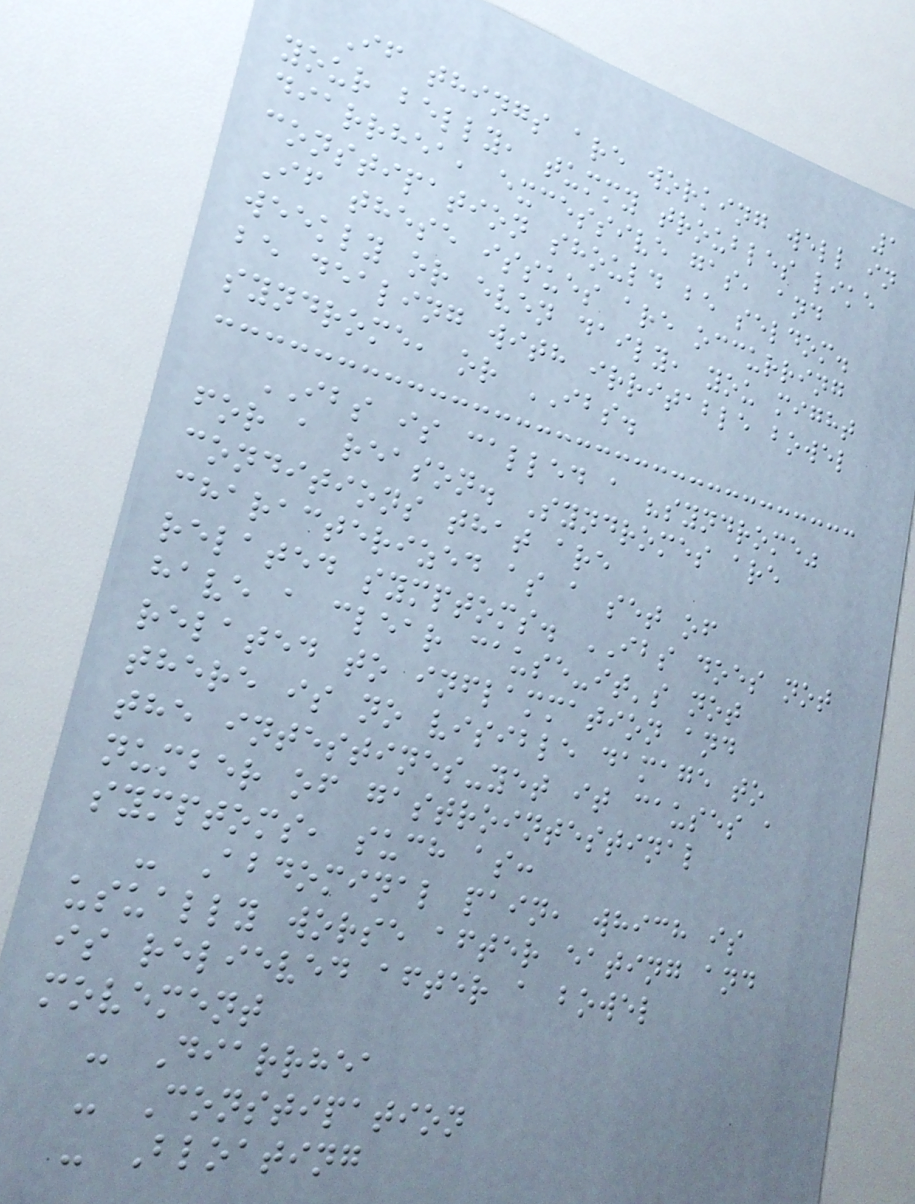1
If things are working well in
your belly, tummy troubles like
diarrhea, excessive gas, and
constipation should be seldom.
If these issues are occurring
weekly or even daily, you might
be dealing with irritable bowel
syndrome, or IBS.
IBS is called a "syndrome"
for a reason. Syndromes are
conditions that are
characterized as a set of
related symptoms. IBS does not
have a clear cause-it's not
related to inflammation and
there is no visible damage to
the intestines-yet it causes a
number of gastrointestinal
symptoms, such as:
- Abdominal pain, which is
usually worse after eating and
is relieved after a bowel
movement
- Diarrhea
- Constipation
- Bloating
